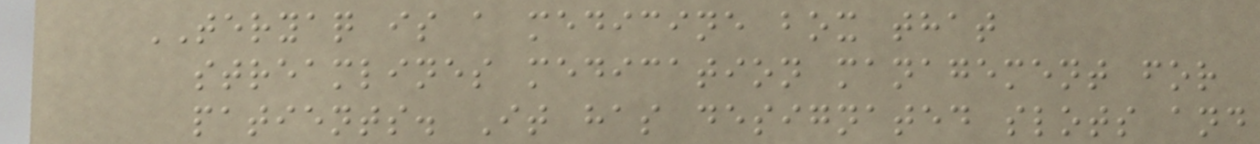TERYAQ is a medicine box that
streamlines medication management for
patients. It has designated slots and
